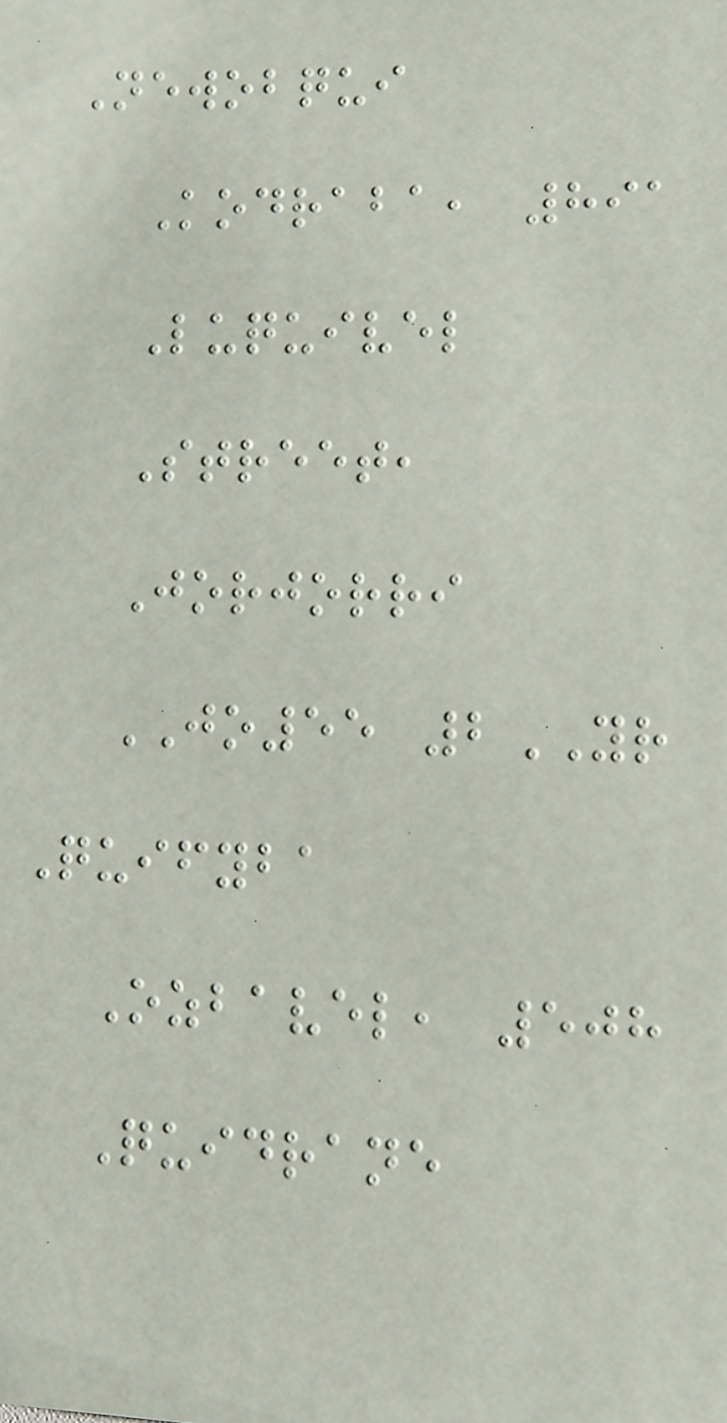Newobqui
Kodraba, 891
Luquivel
Street,
Jorjorri
JO55 2YR
Quifyba
Ozbavel, 508
Quidrane
